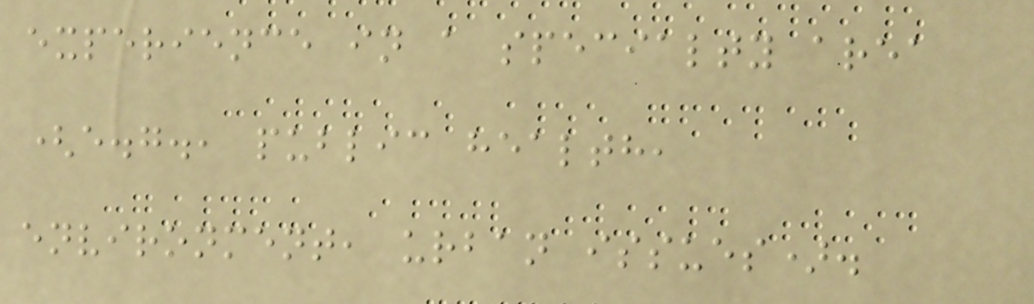experience in a specialty area
(e.g., public health,
environment, urban issues).
